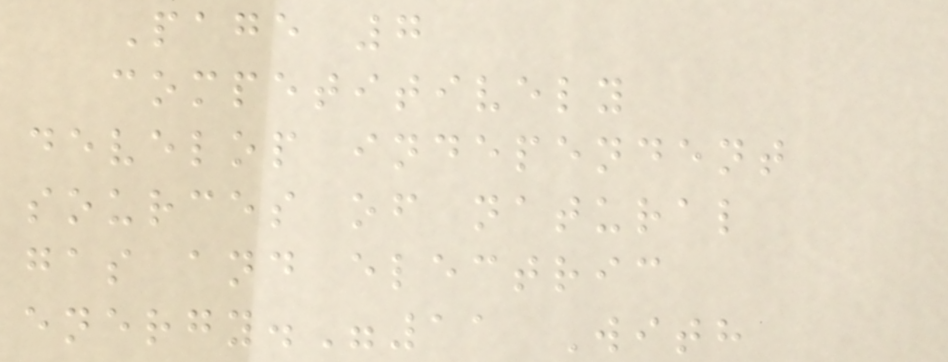Page 7
competitively
develop independent
sources of natural
gas and electric
energy."11 With
